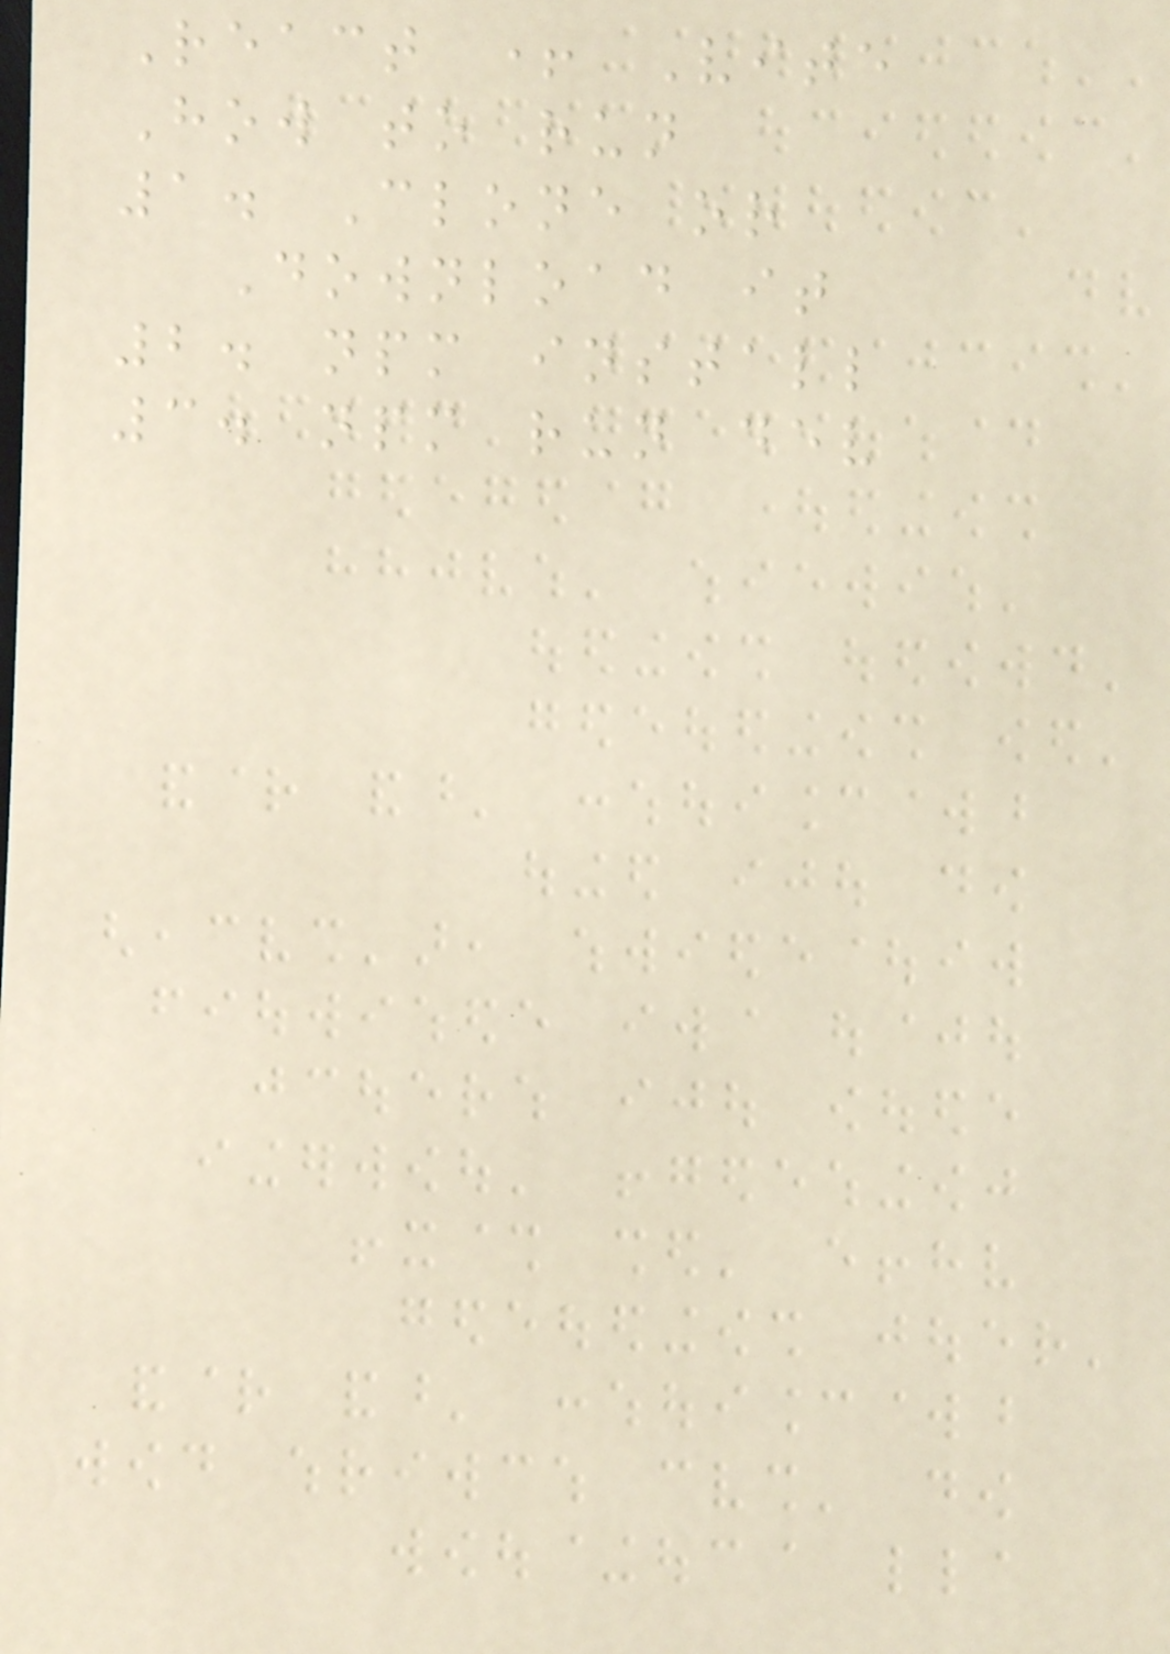React + Vite
How to run
1. Clone or
Download it
2. npm install
3. npm run dev
